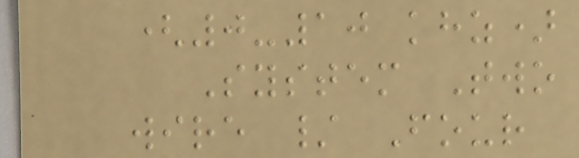(0-10 khz)
System Two
wire / Four
